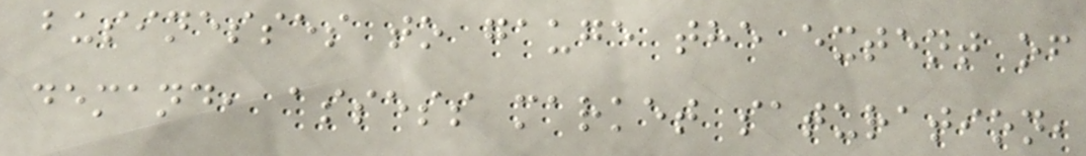businesses to gauge the extent of
demand, assess market saturation,
